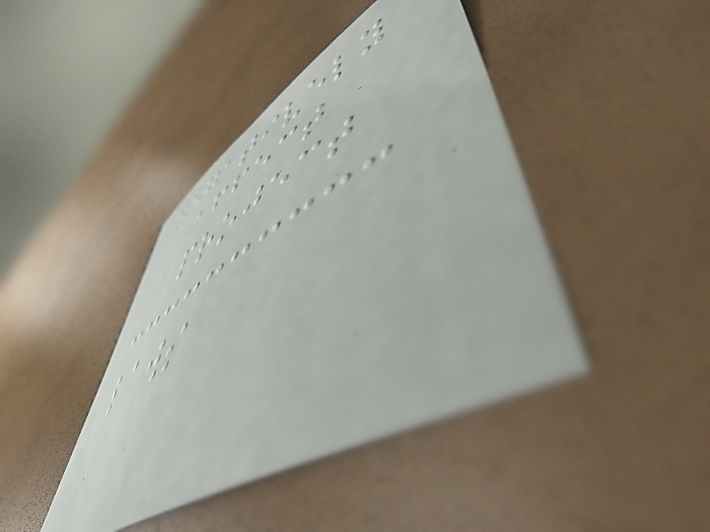negatively
affect
project
laws
